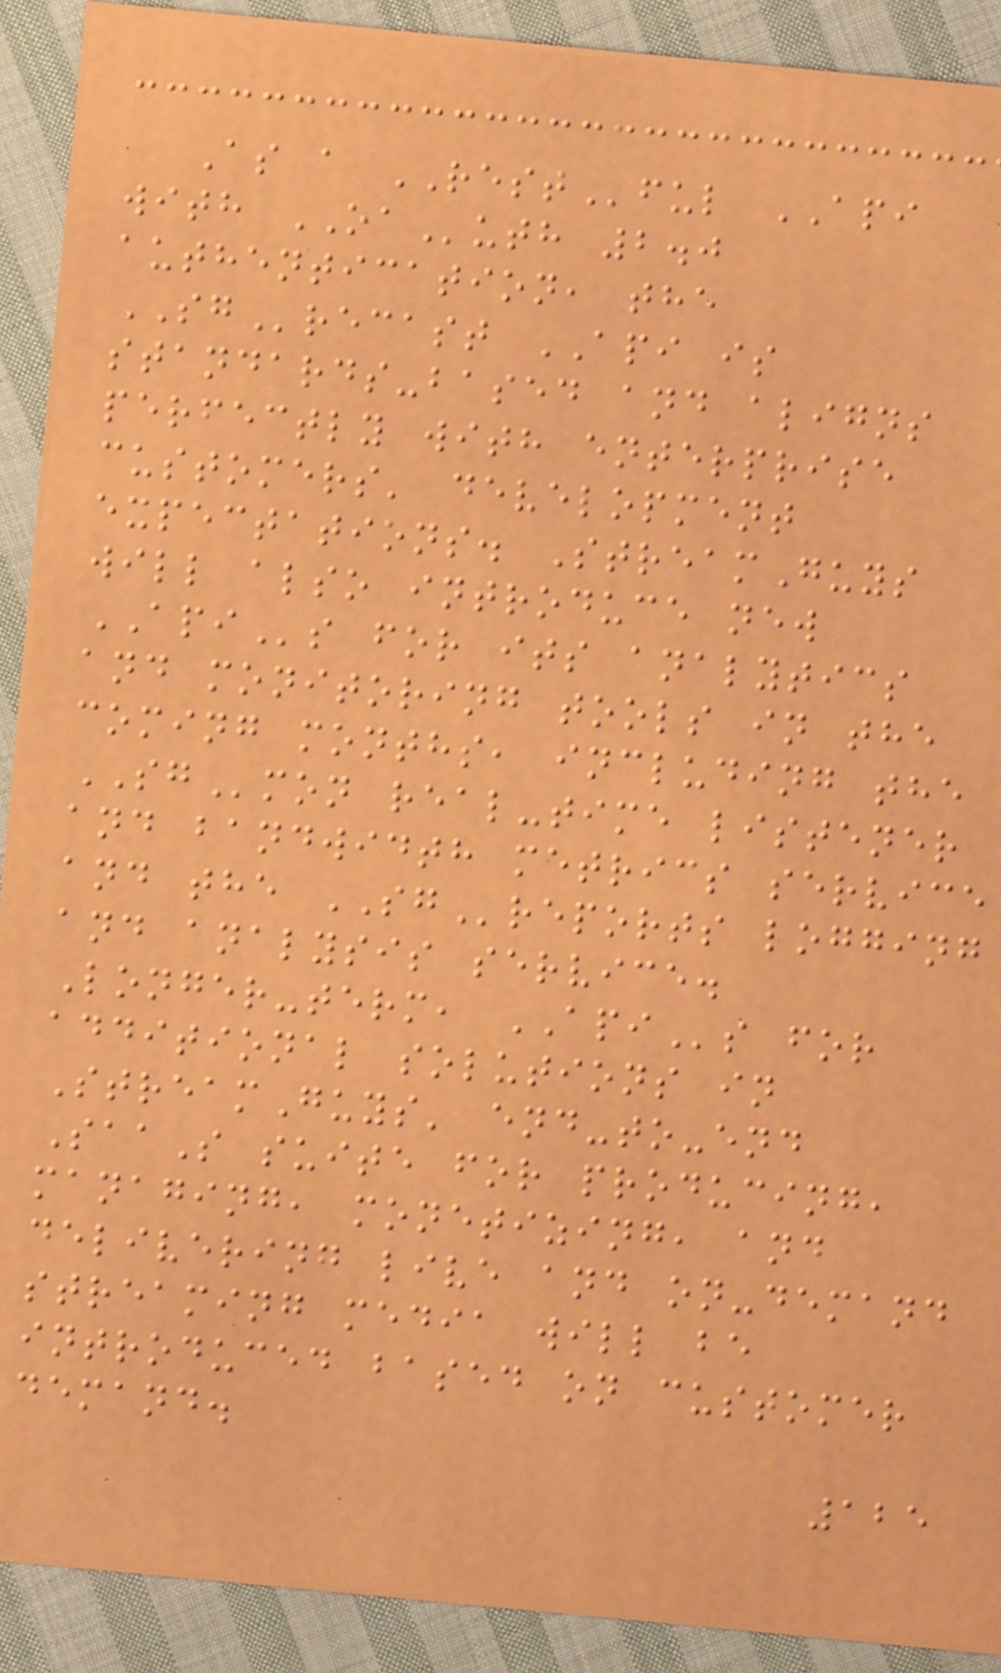As a RESTful API
with OAuth 2.0
authentication, the
SGrecast API is
standards-based and aligns
perfectly with enterprise
customers' development
expectations. StreamGuys
will also introduce new
APIs for its analytics
and monitoring tools in the
coming months, including the
SGmon real-time listener
and bandwidth metrics service
and the SGreports logging
and analysis service.
Longer-term, APIs for
additional solutions in
StreamGuys' end-to-end
SaaS suite for producing,
managing, monetizing, and
delivering live and on-demand
streaming media will be
introduced based on customer
demand.
125
